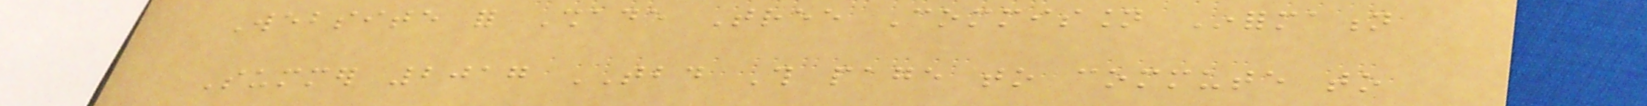Website for Shade Tree Commission Information
Summer 2017 TBD This page to commute to
